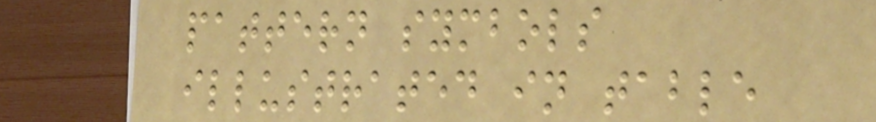pattern symbols
illustrated in table
